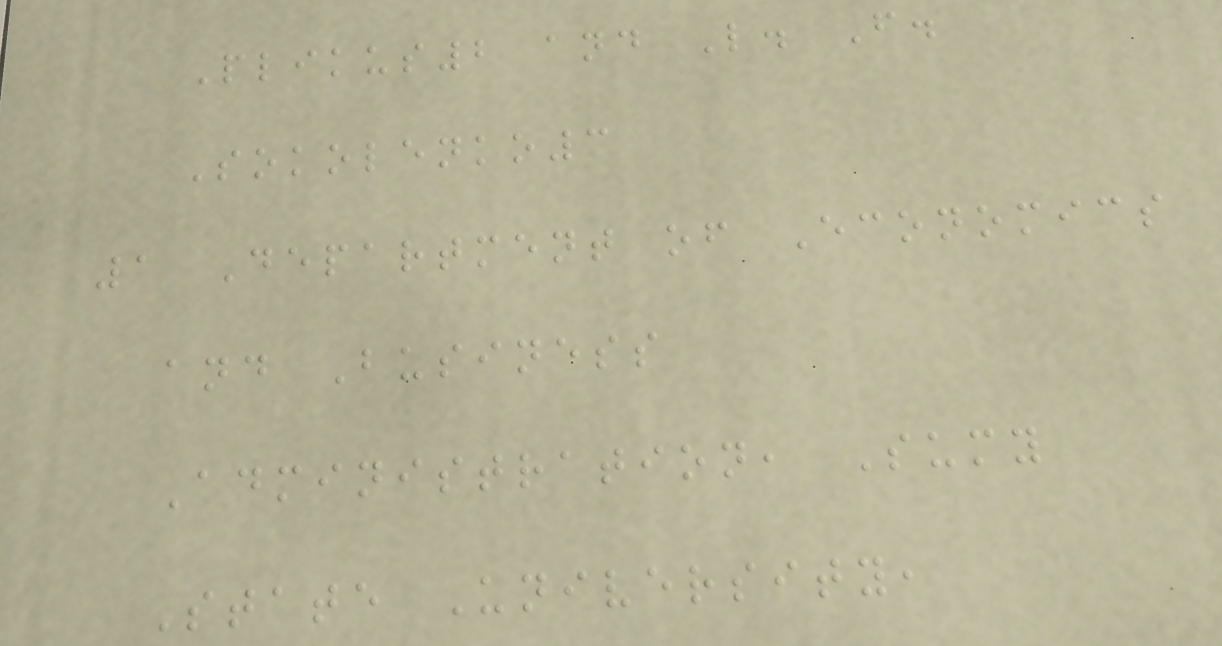Plikus2 and L. F.
Sokolenko3
1 Department of Economics
and Business
Administration, Sumy
State University,
